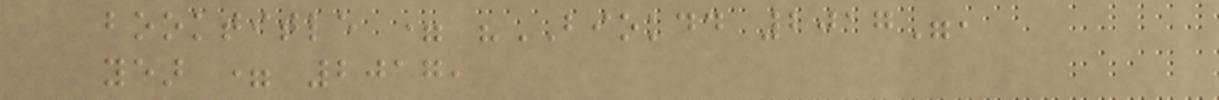booktitle = "BIOKDD 2017",
year = 2017,
